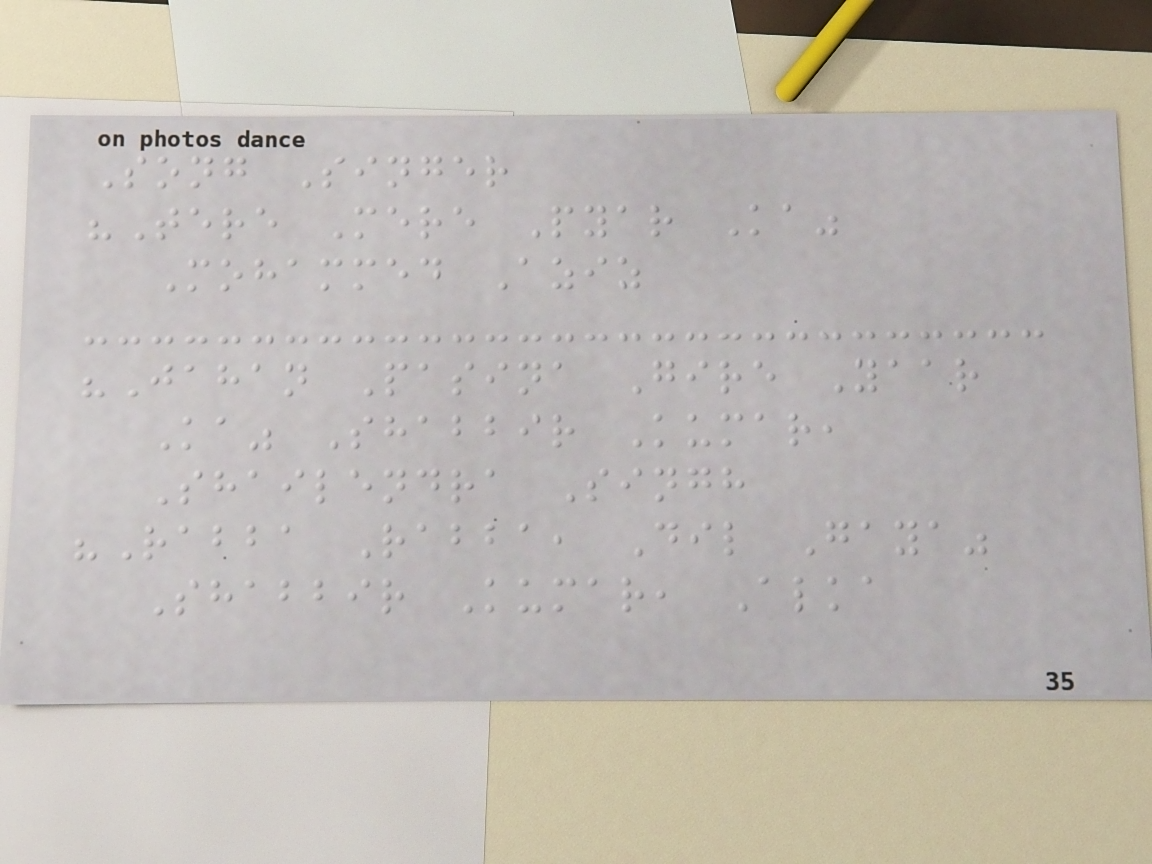Song Singer
"Tere Mere Pyar Ka"
Mohammed Aziz
"Jahan Pasina Gire Yaar
Ka" Shabbir Kumar,
Shailendra Singh
"Rabba Rabba, Dil Gaya"
Shabbir Kumar, Alka
